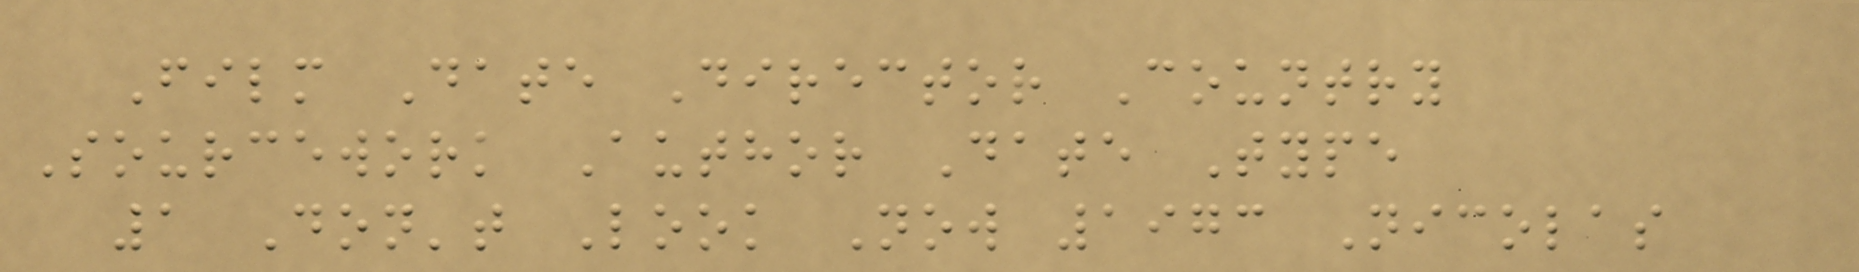Film Date Director Country
Sourcework Author Date Type
1 Don't Look Now 1973 Nicolas
